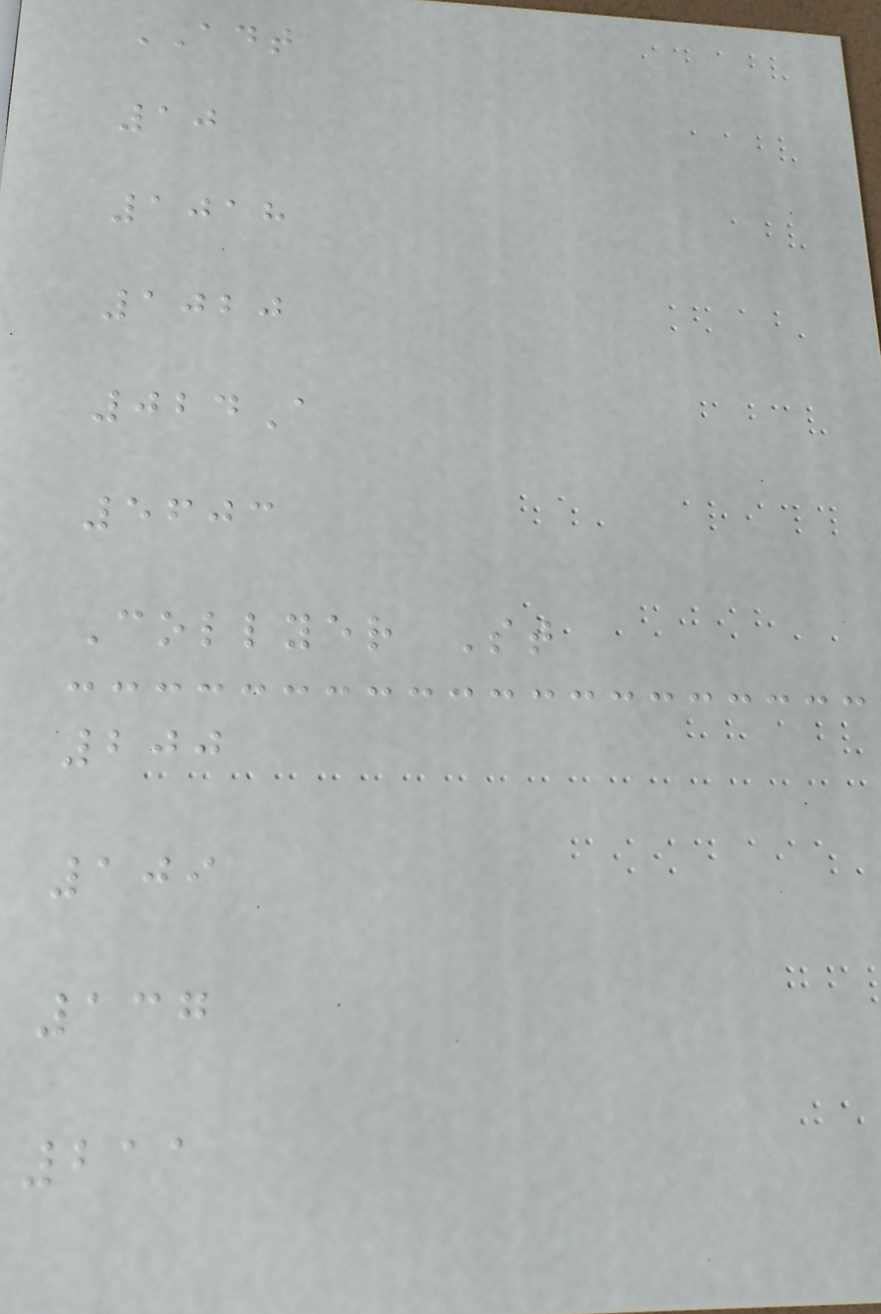ADT
10
1018
1020
024A
5603
Collyer St
200
109
137
211
